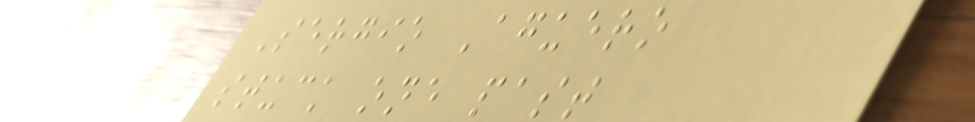Sergio Aguero
stuck one past
